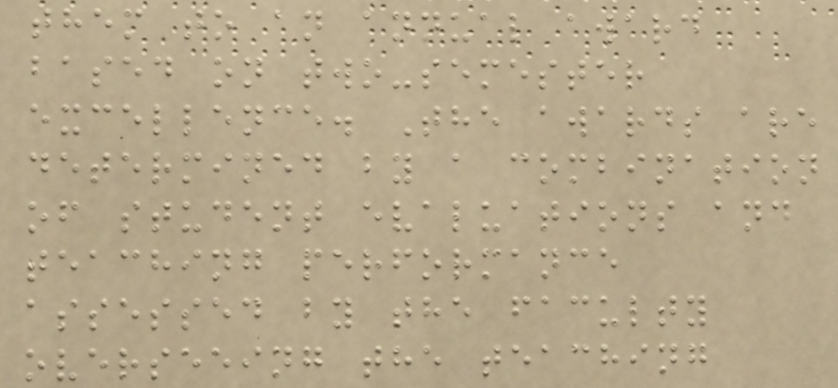them to an annual award
based on two-semester
excellence. The awards are
determined by a combination
of student evaluations and
teaching performance
assessed by the faculty
overseeing the teaching
